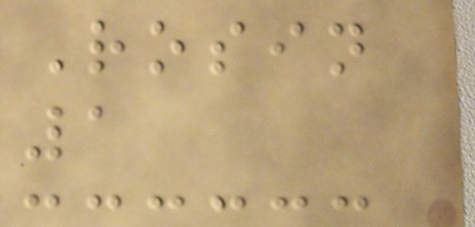Rosin
1
